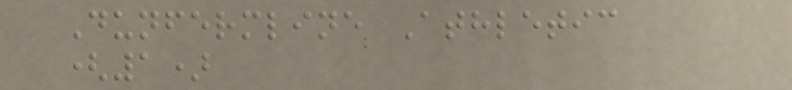Dunfermline Athletic
(1)
